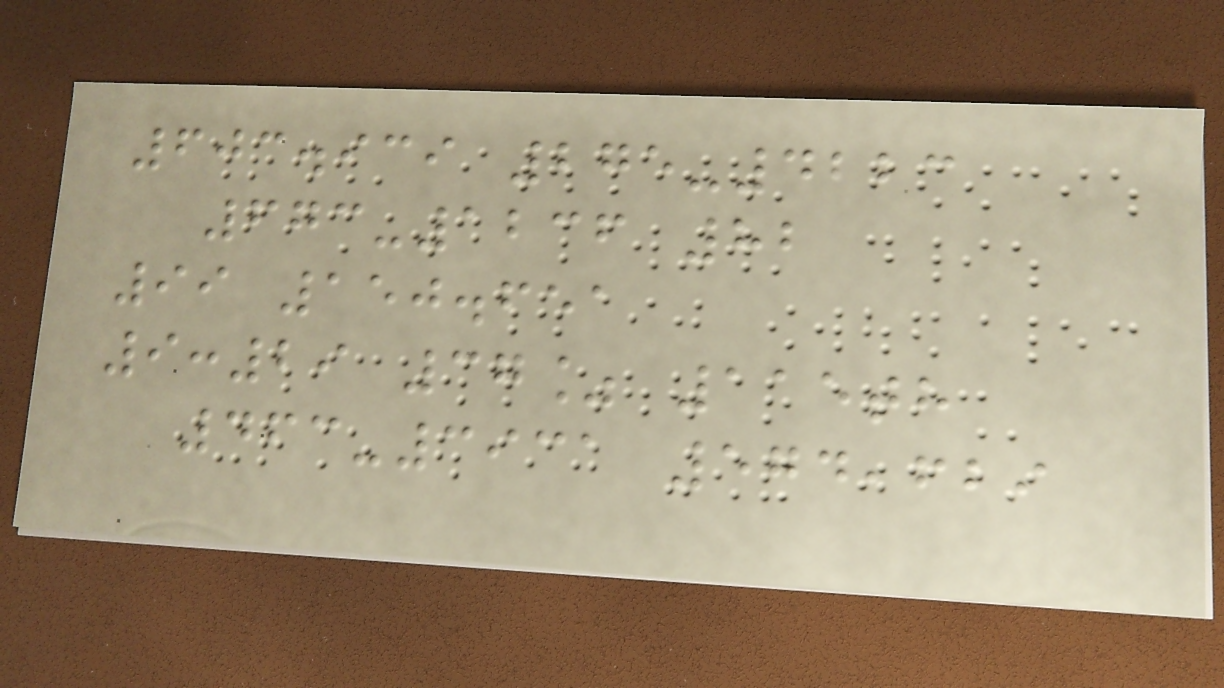603.939 275-4223
673-1236 82
99 150.651
9:29 37% 115th
463-3931 574,629
